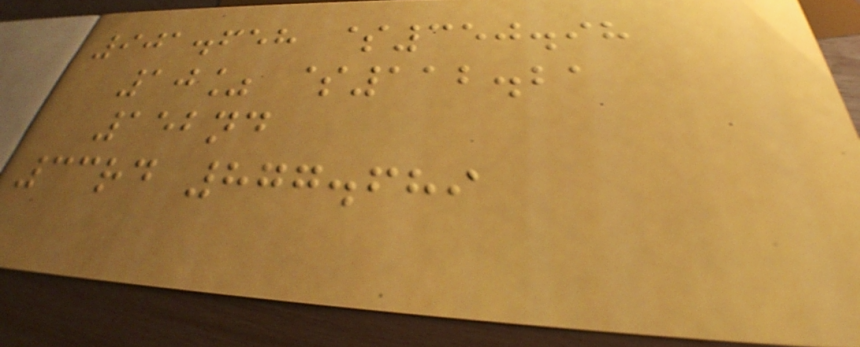901.658 $350.98
10% $112.21
152nd
33rd 877.689
